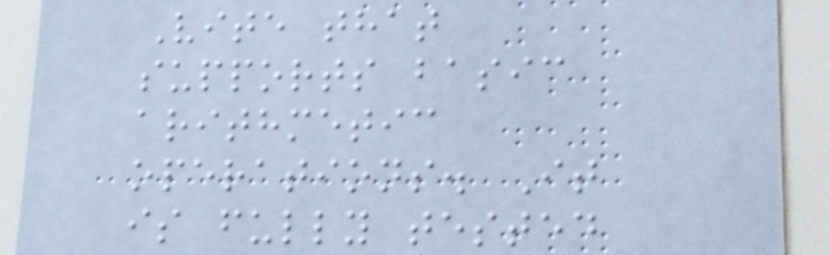Vite that
supports basic
arithmetic
operations. It
is fully tested
